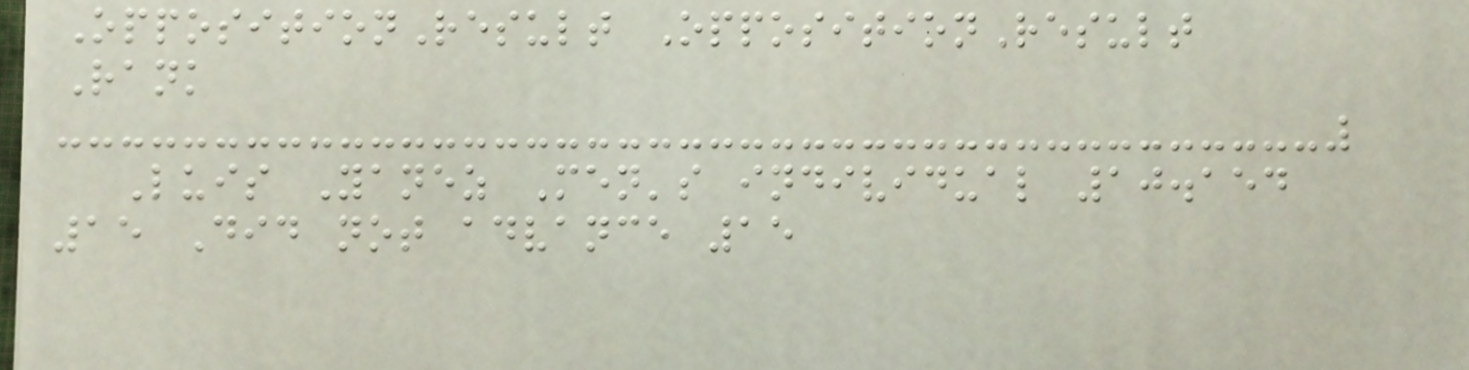OppositionResult OppositionResult
Rank
Luis Yanez Men's individual 10.154
15 Did not advance 15
